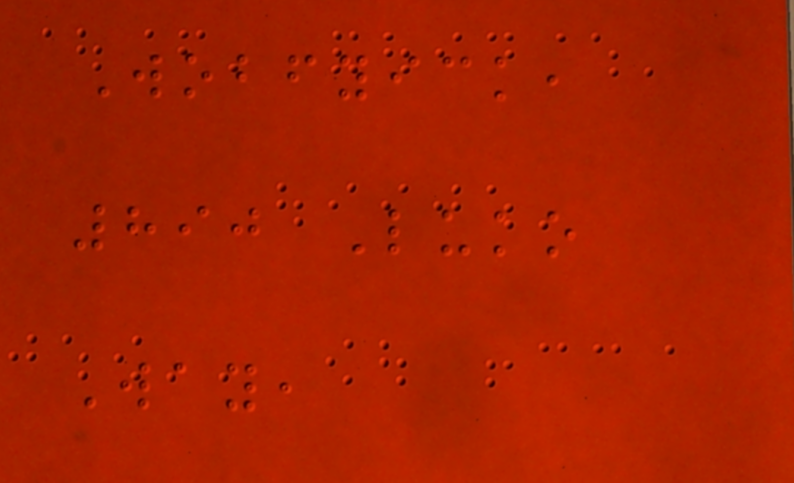Wobfyick,
890 Luko
Way,
